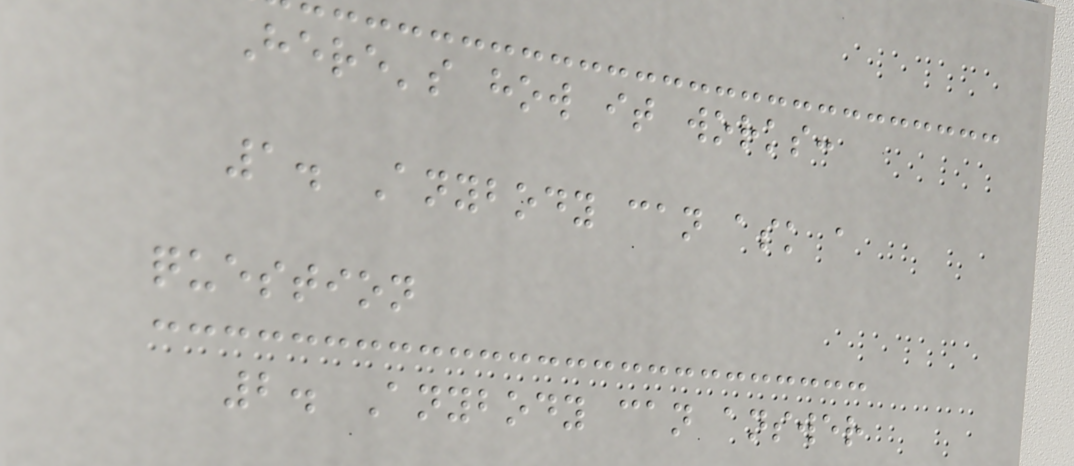Here's how it works:
1. Anybody can ask a
question
2. Anybody can answer
